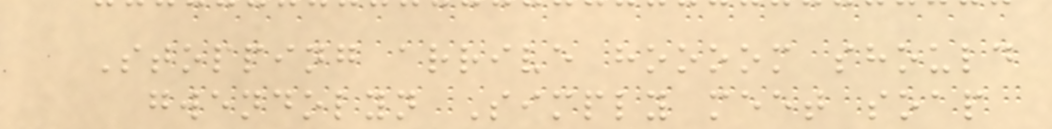Stopping arrive hoooom should
gwendolyn Simply meet soap
